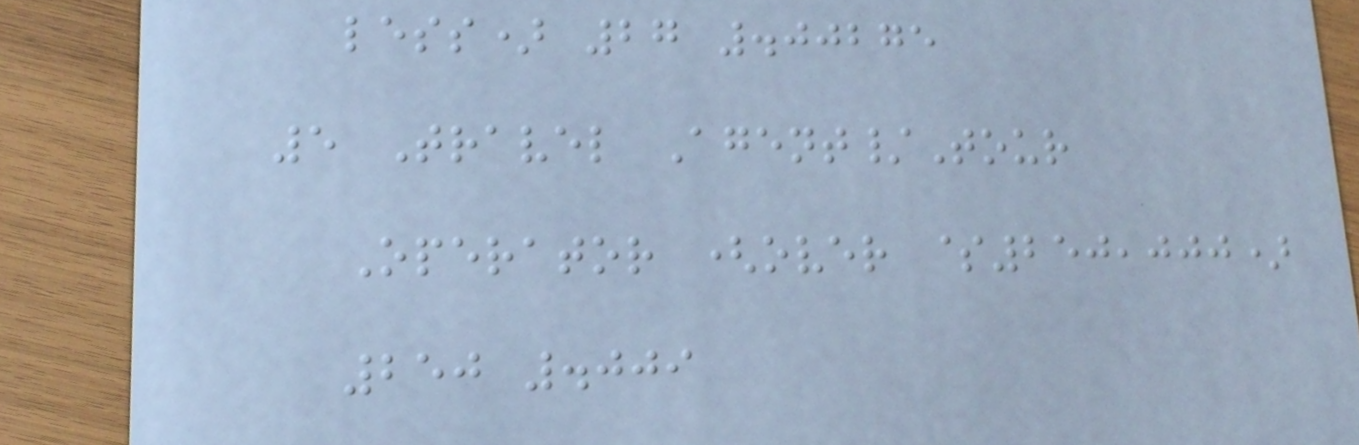less) 27 .00275
5 Travel Agent/Tour
Operator (over $250,000)
250 .009
